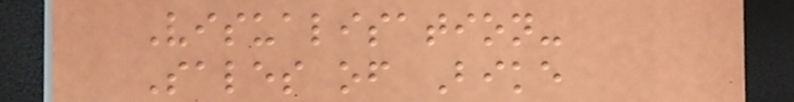Visualisation-
Sales of Bike
